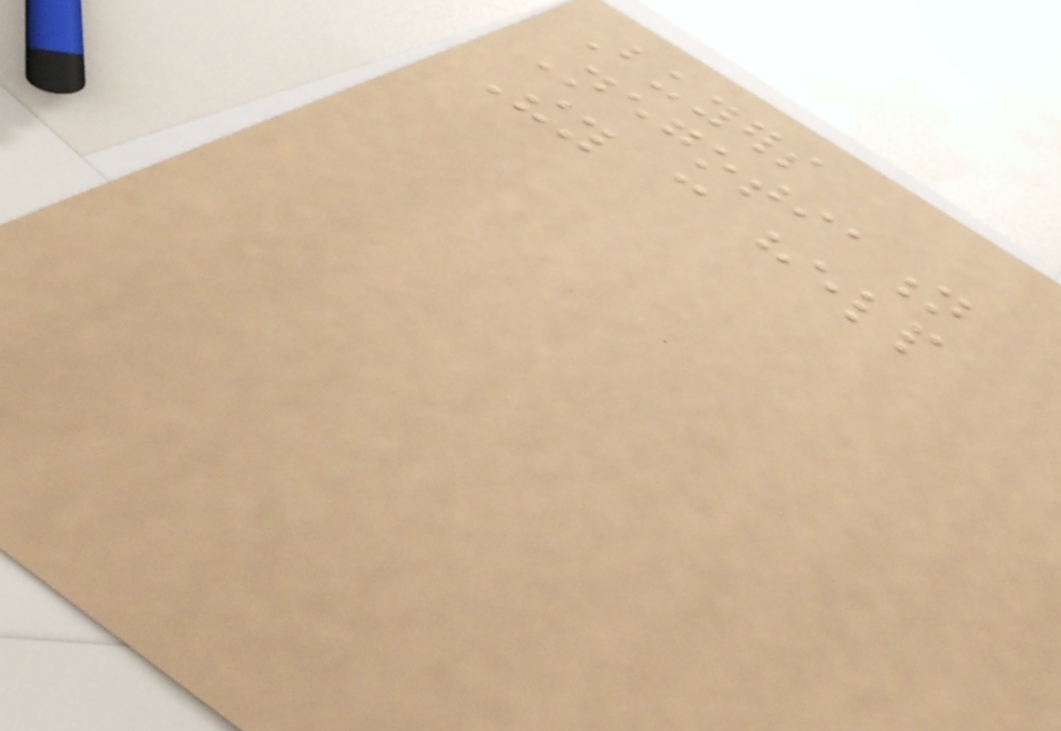Buyers
Negotiation
They can help
